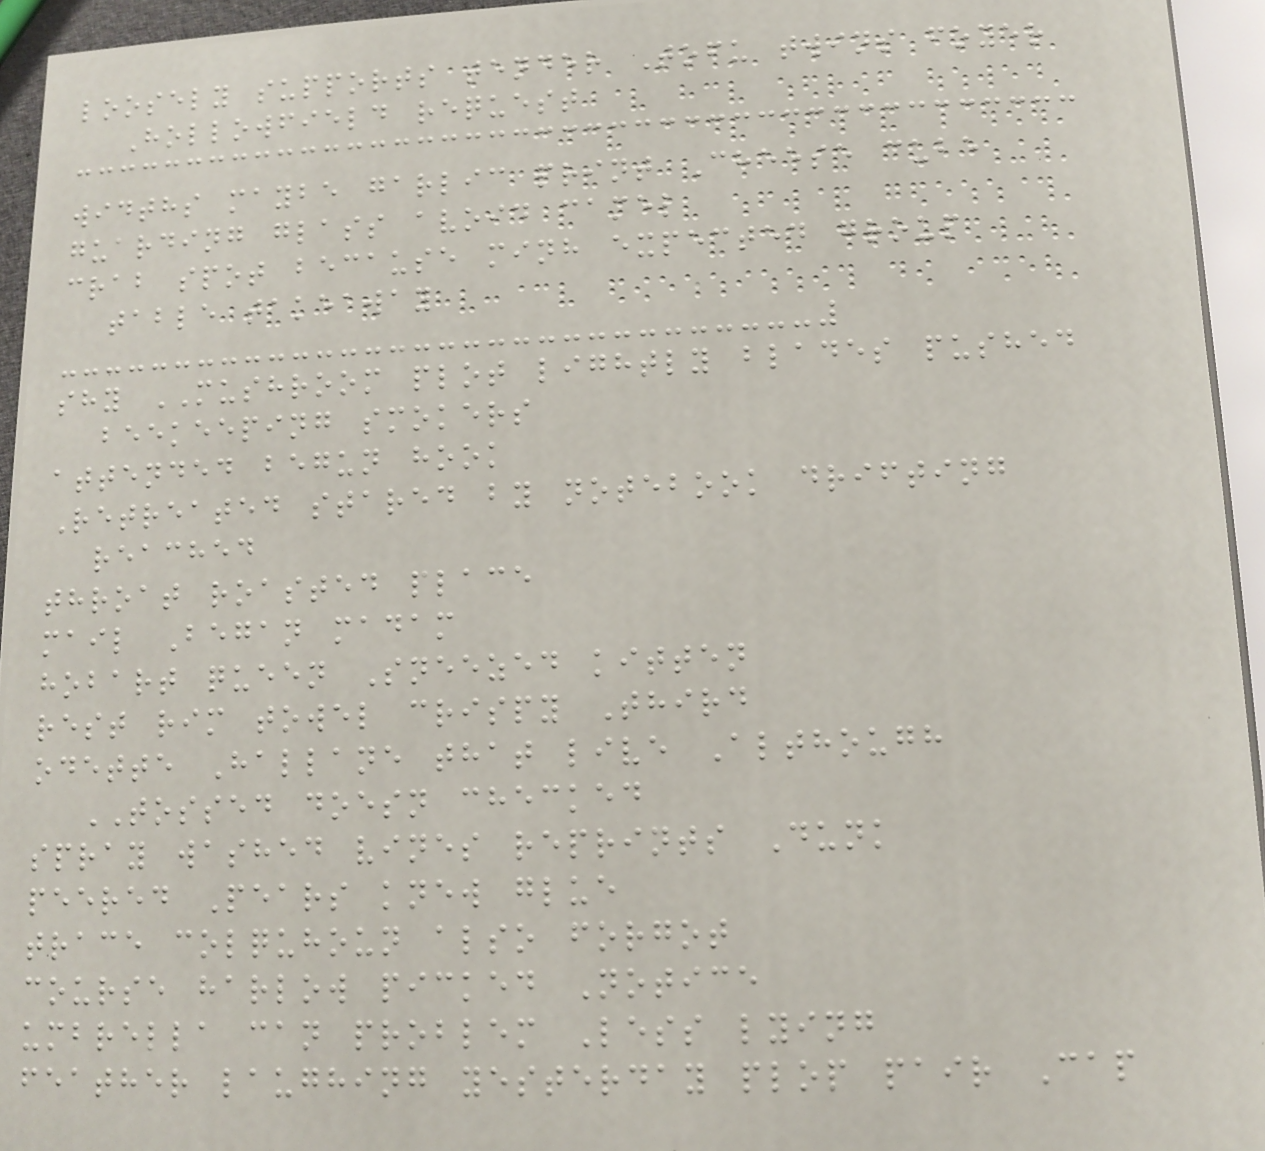loosely supports tender Tofu twins foyer
Hollowfield request
widths maybe garlic print Cheese cube
guarding glass avoid camel
crab spot because minh expected group
table takeaway
shy MUSHROOM plot lightly blades pushed
beekeeping smokers
attended begun hook
Retreated stared by notebook drifting
reached
throat roasted place
mail Began madam
hobart queen Sneezed kitten
rest rim towel crispy Third
odette Hallane that live Although
TOSSED doesn checked
spray washed vines reprints Dunk
peered Pears knew glue
trace colquhoun also forgot
course harlow picked Notice
umbrella can problem Less lying
feather laughing yesterday plop pair Cap
